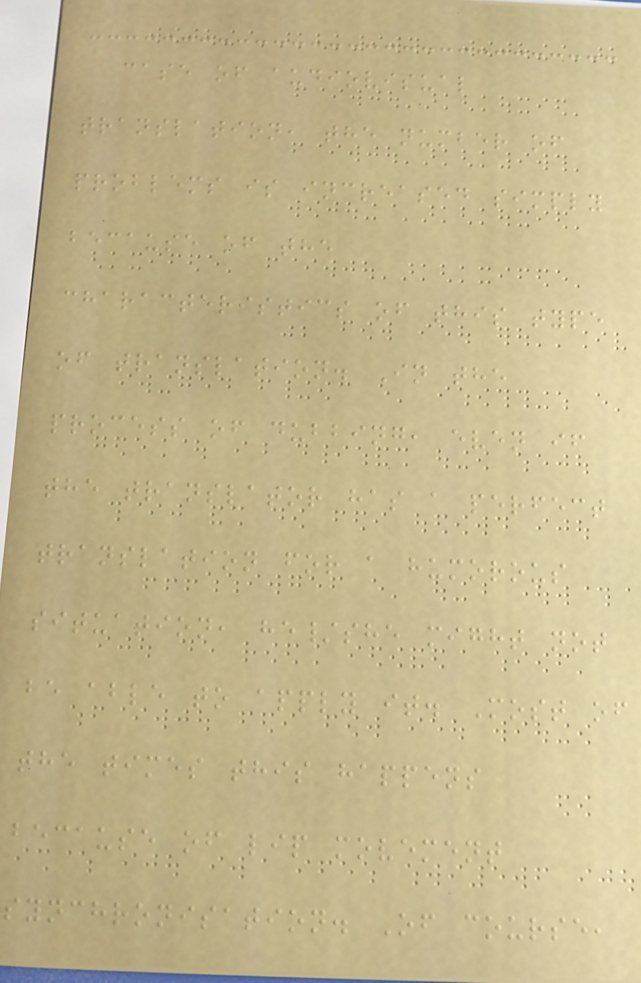case of audiovisual
translation, the number of
problems is increased simply
because of the
characteristics of this type
of translation. In the
process of dubbing, even if
the translator has a perfect
translation for a humorous
situation, he/she might not
be able to apply it. Most of
the times this happens
because of lip movement
synchronisation. Of course,
